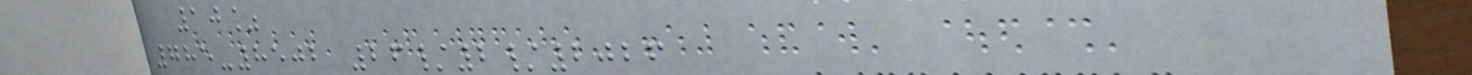10%
785-8502 26/2/2026
